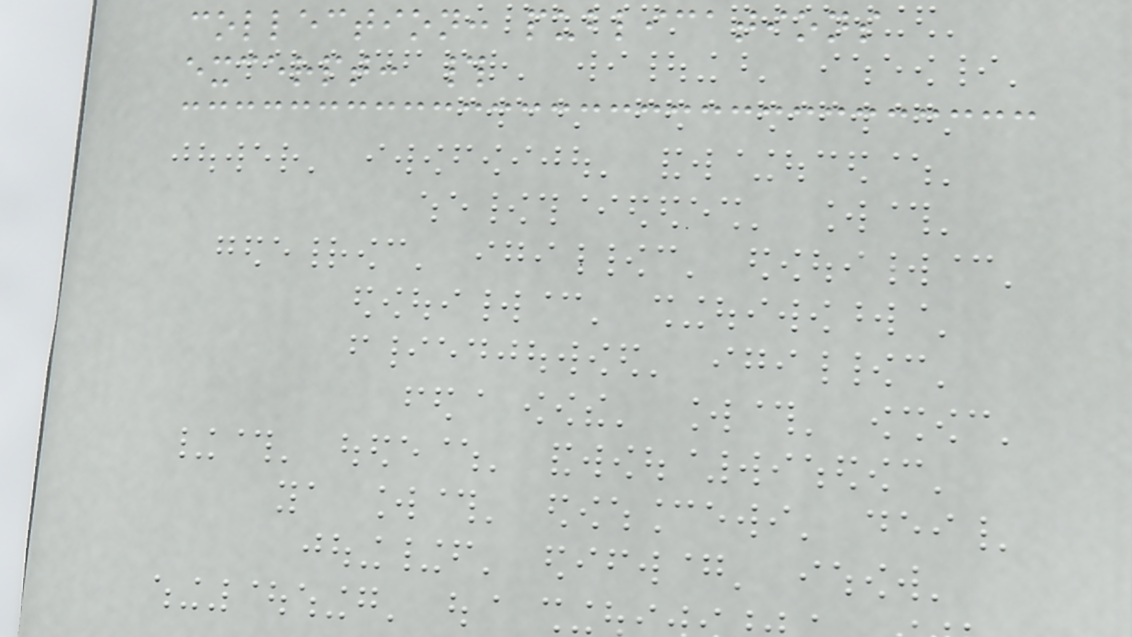collection: publications
excerpt: #
